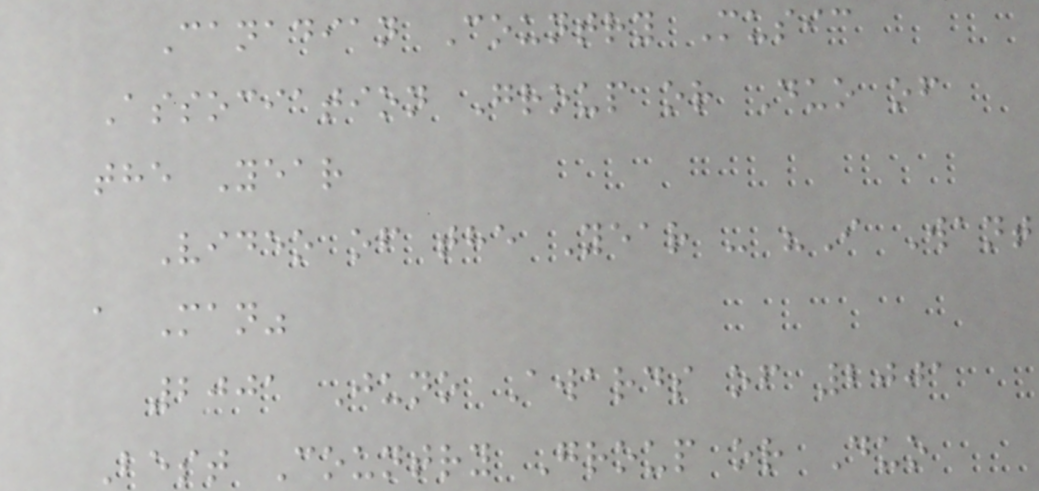Canadian Country Music
Association Group or Duo of
the Year
Video of the Year - "I Want
a Man"
2001 Juno Awards of 2001
Best Country Group or Duo
